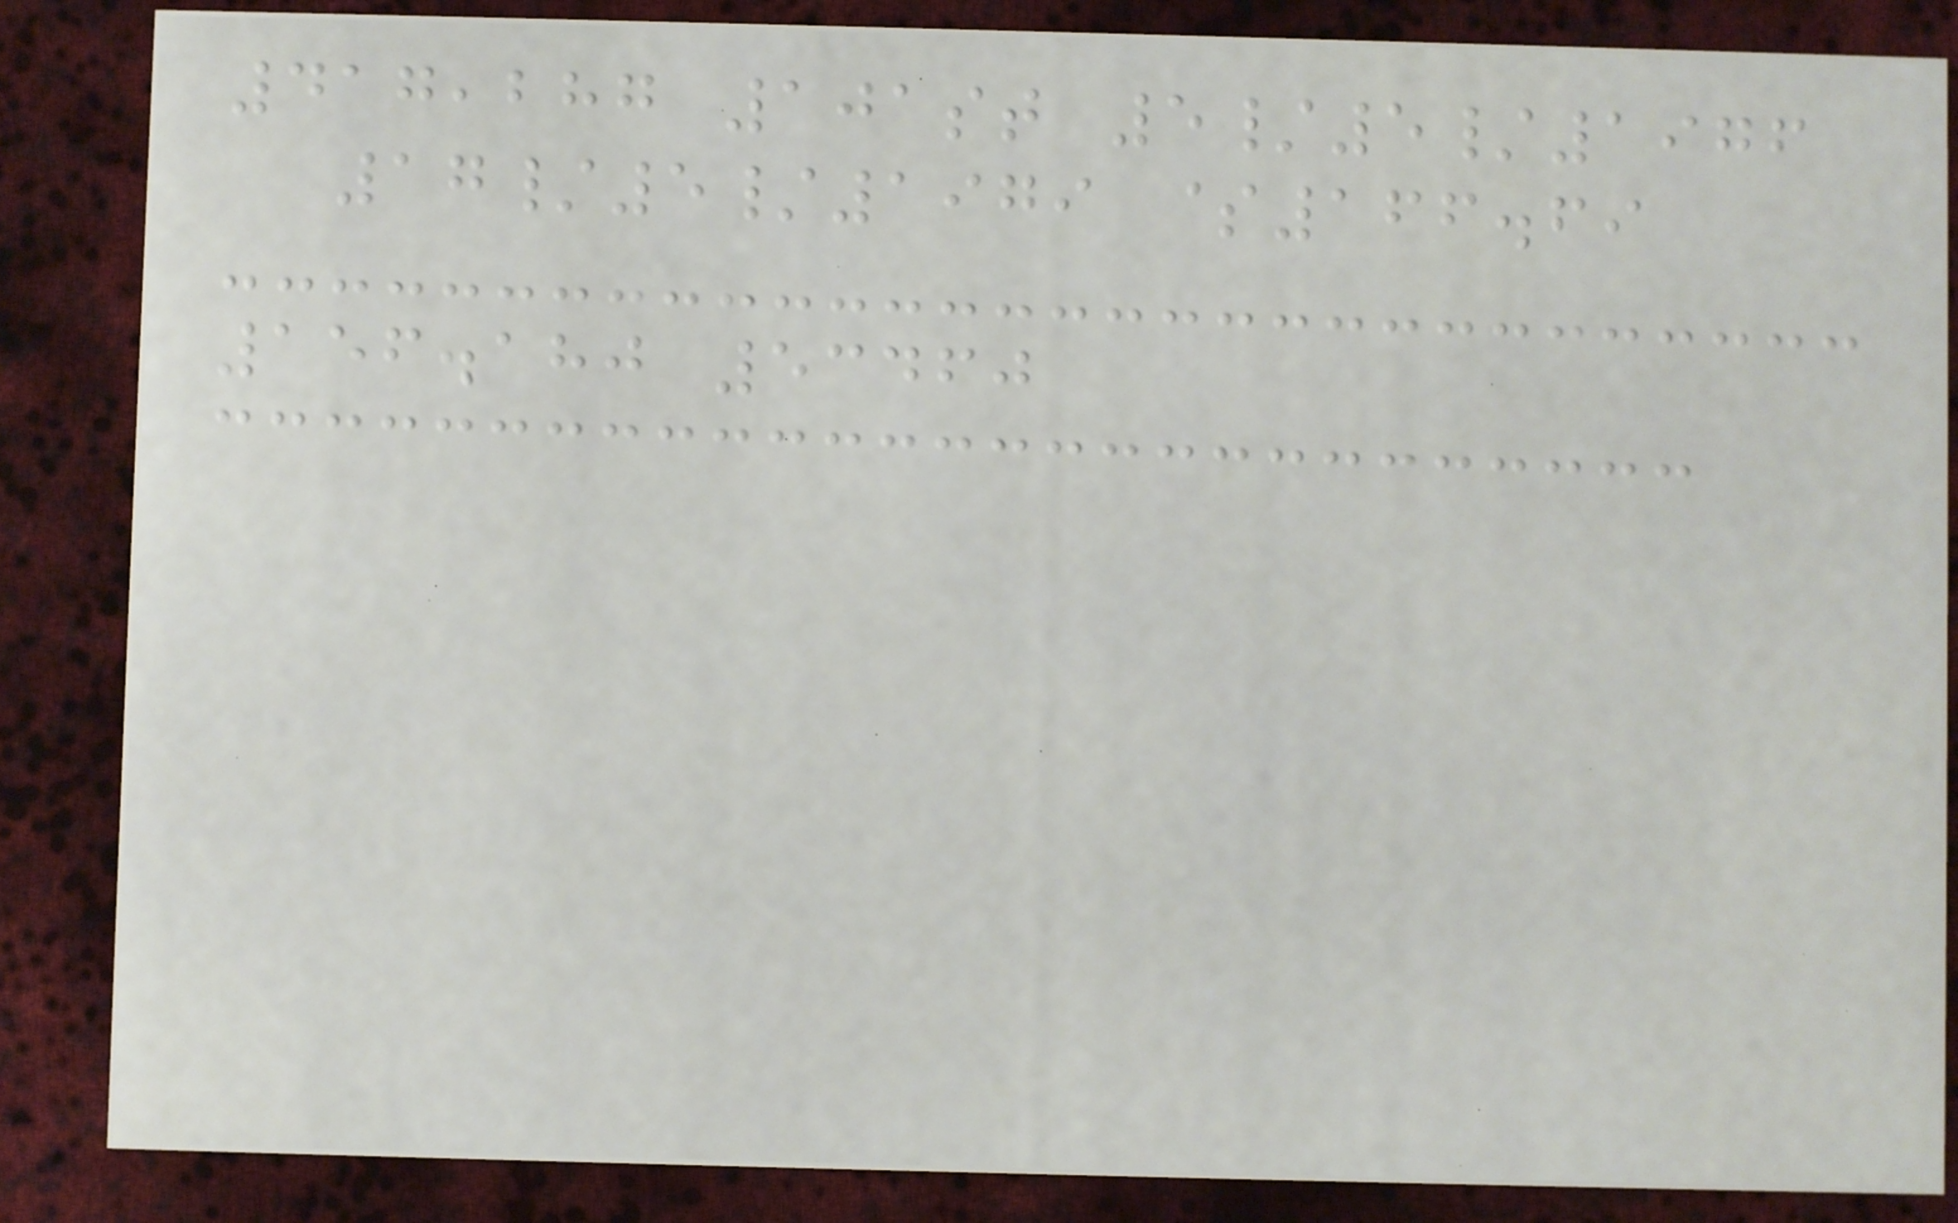417,287 101st 5/5/1976
17/5/1979 $166.69
156.180 53460
